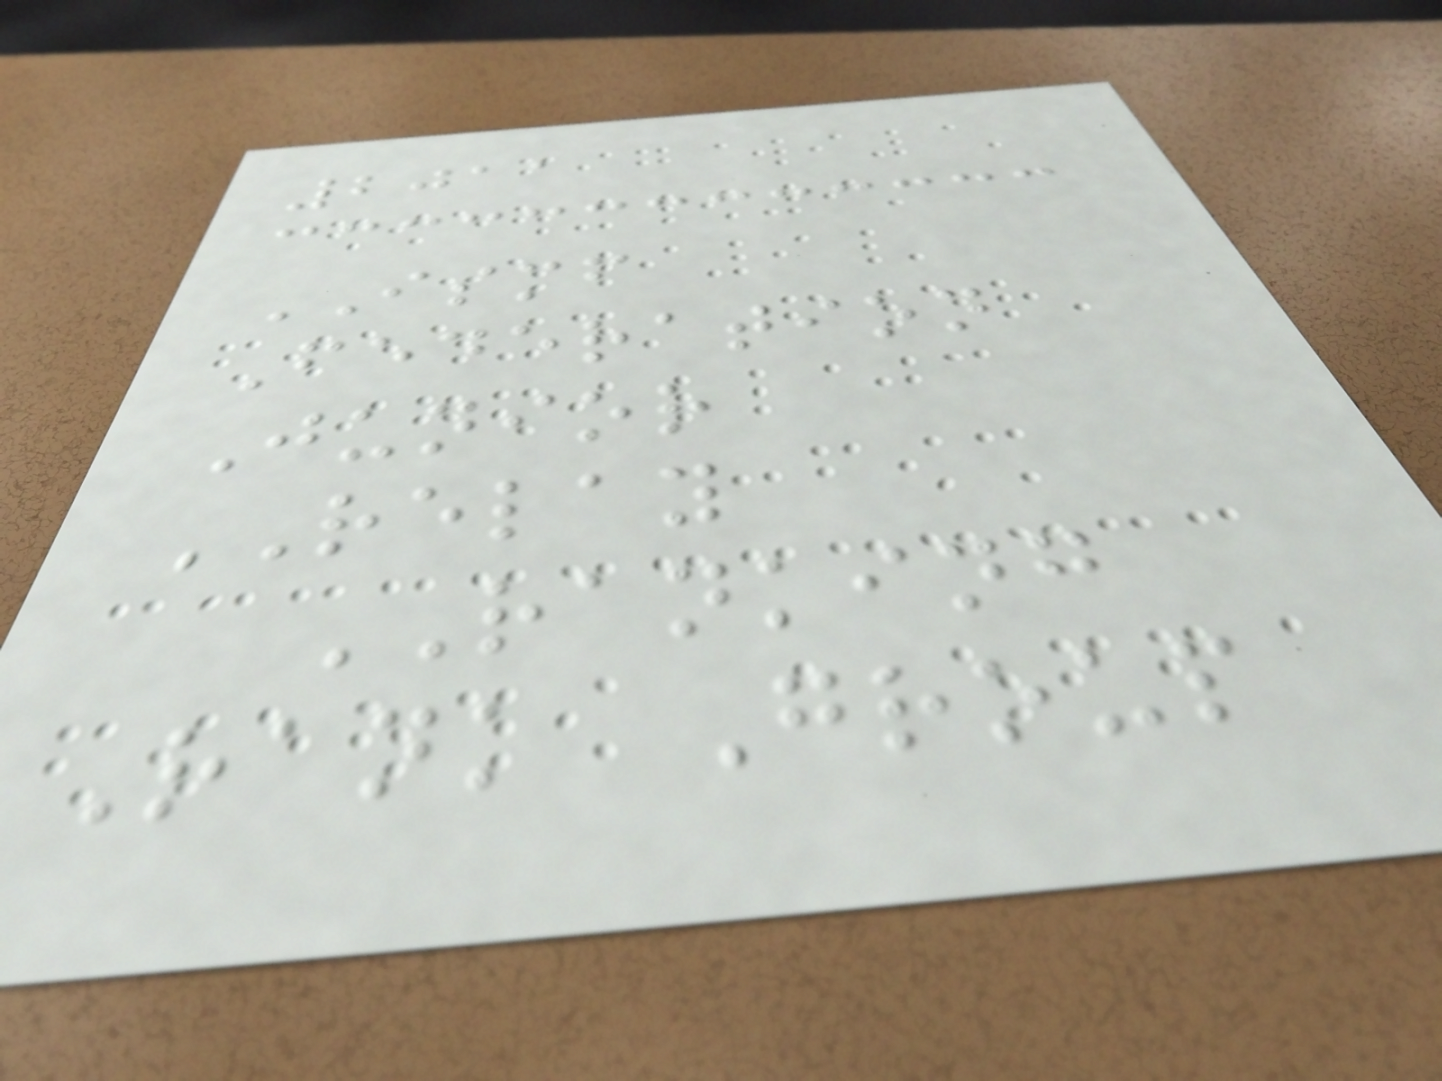2011
ISMF
Federation
Junior
RELAY
RANKING
Rank Group
